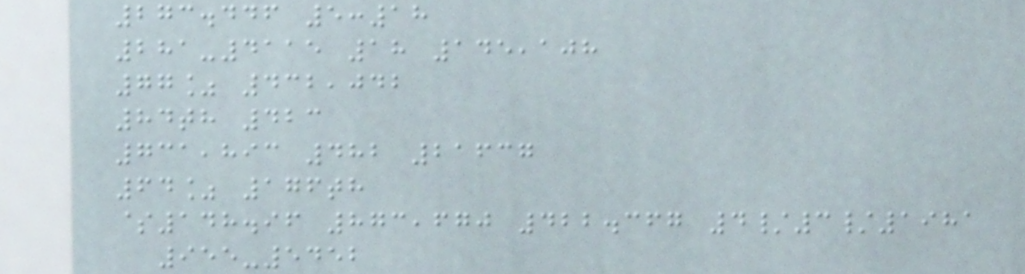273.446 5:18
281-4115 18 145,108
77% 432,042
84th 423
731,893 482 21637
64% 176th
$148.96 873,670 422.367 4/3/1981
955-5452
